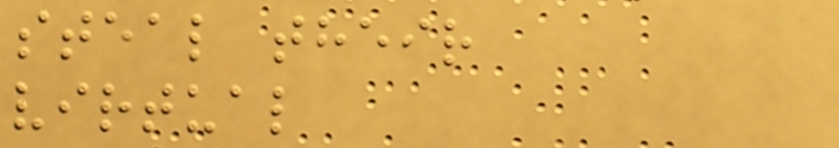steal their
virtual
